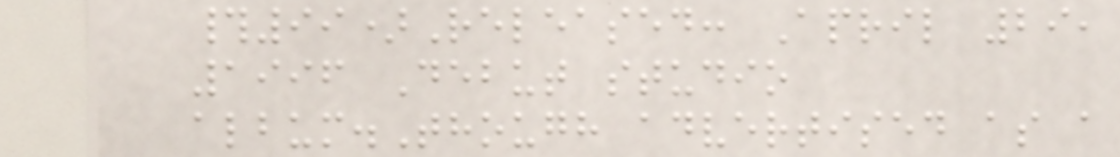#99)Released: April 29,
1996 Debut studio
album.Though advertised as a
